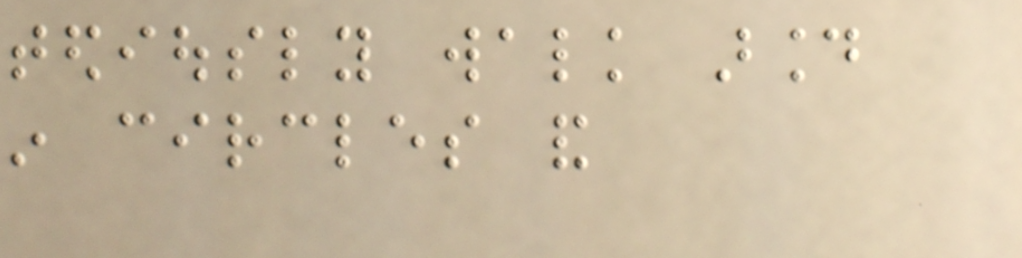tediously walk around
in circles and
